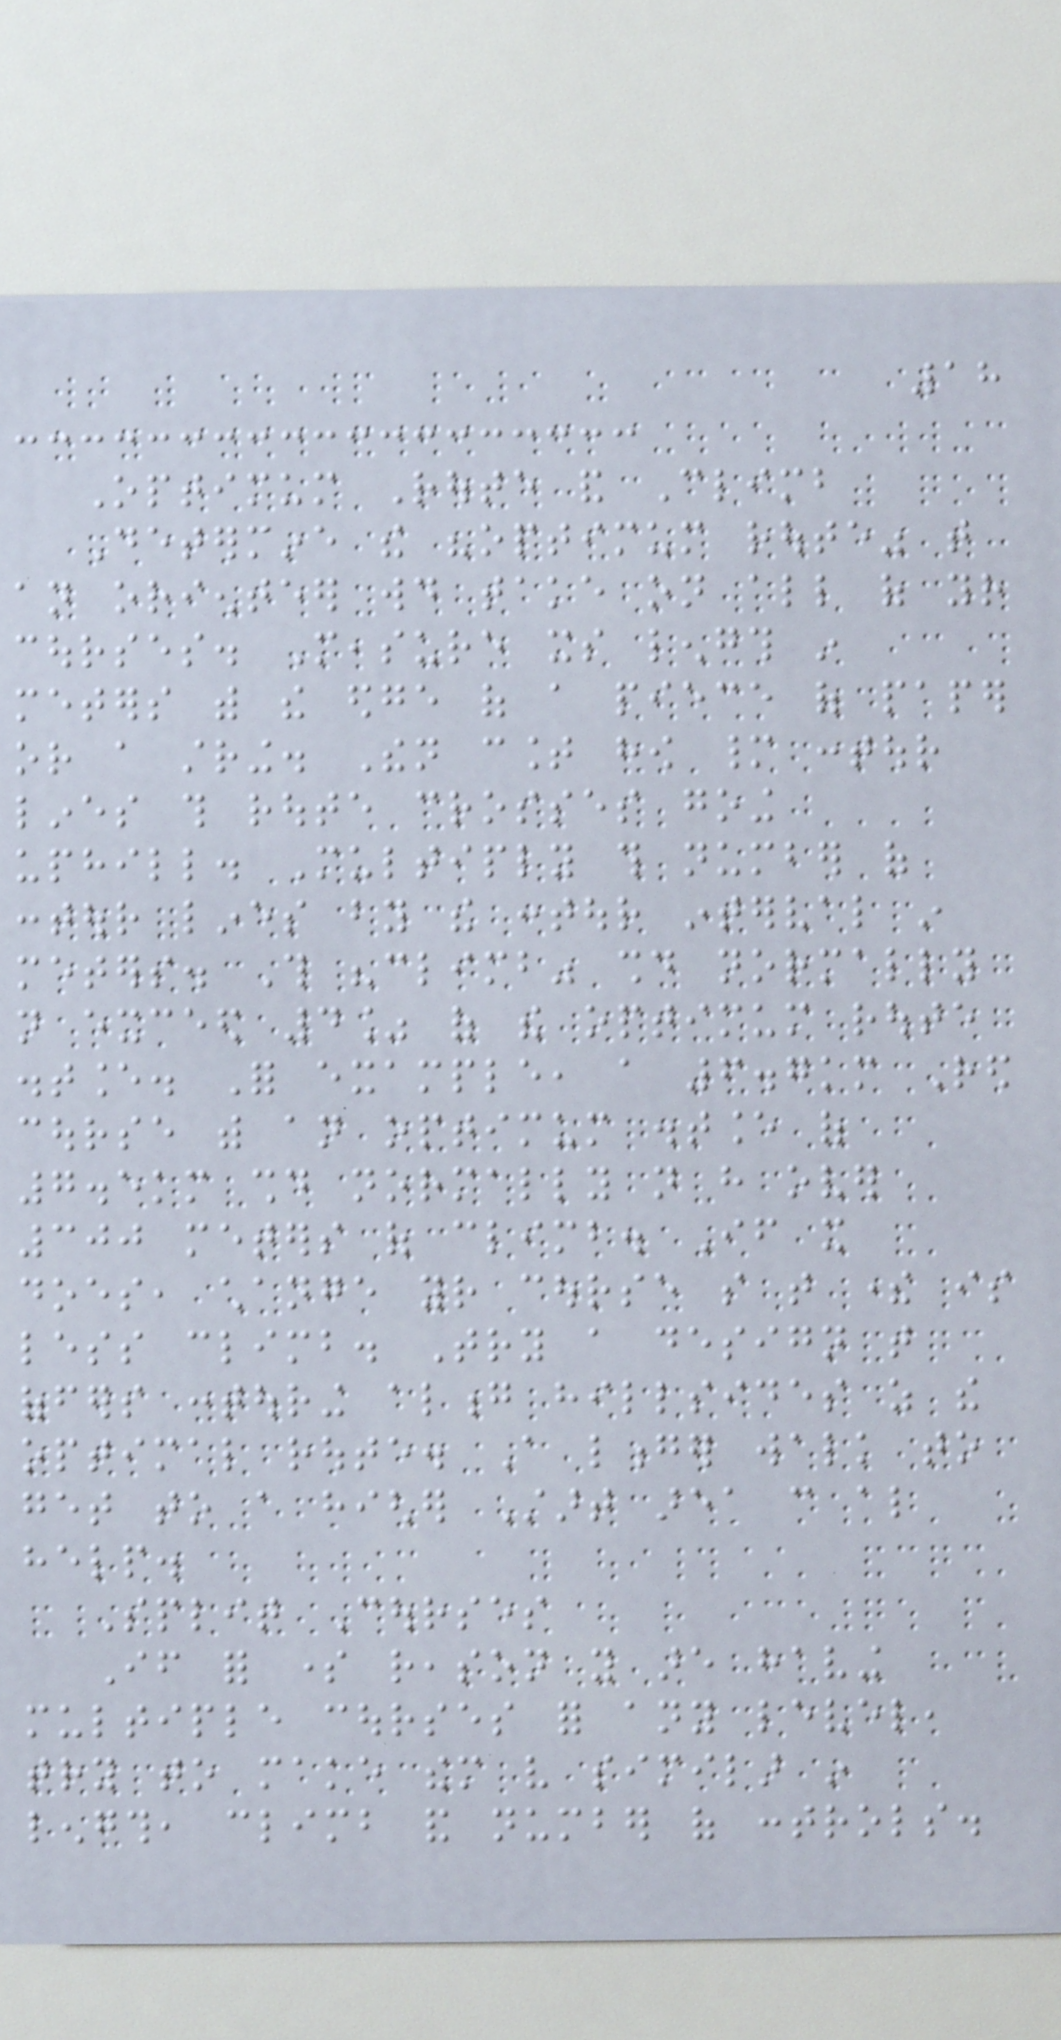18
Optimum Route and Climb
Determine the "optimum route" that
an orienteer would take on all of your
courses. Measure its length in
meters with the edge of a piece of paper
or a string. Then count how many contour
lines this route crosses going
uphill. Multiply this number of
contour lines by the contour interval in
meters. This "climb" should normally
not exceed 4% of the optimum route
distance. For example, a 6.7km Red
course with an optimum distance of
7.5km should normally not have over
300 meters of climb. If it
does, change your course so that there is
less climb. Try a design that
offers contouring along hillsides as the
optimal route. A longer walk to
get to a higher Start area can also
help.
Split Courses
If for some reason you are having
multiple courses for any level,
try to make them very similar in
length, climb and number of controls.
